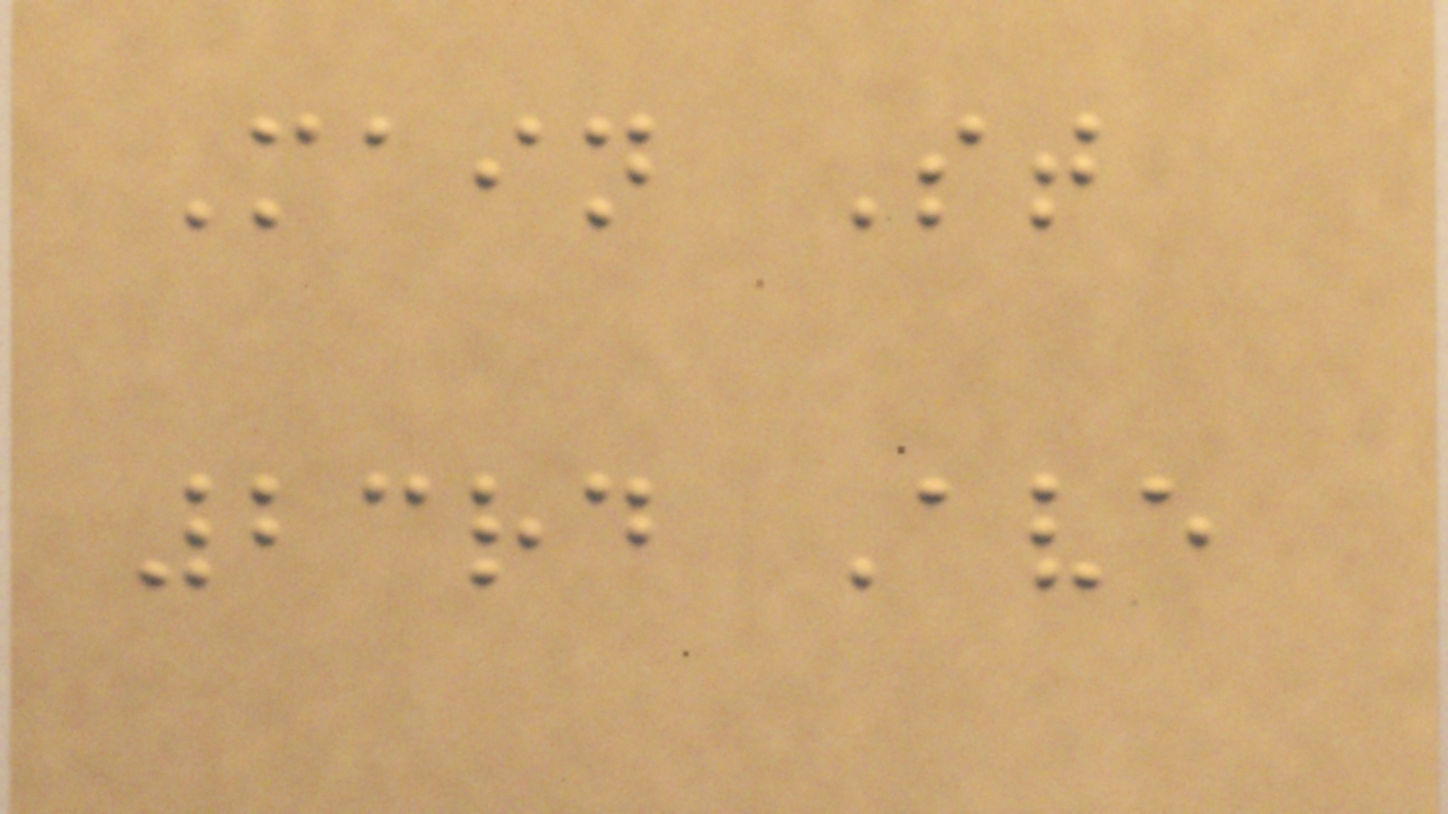Main St
23rd Ave
